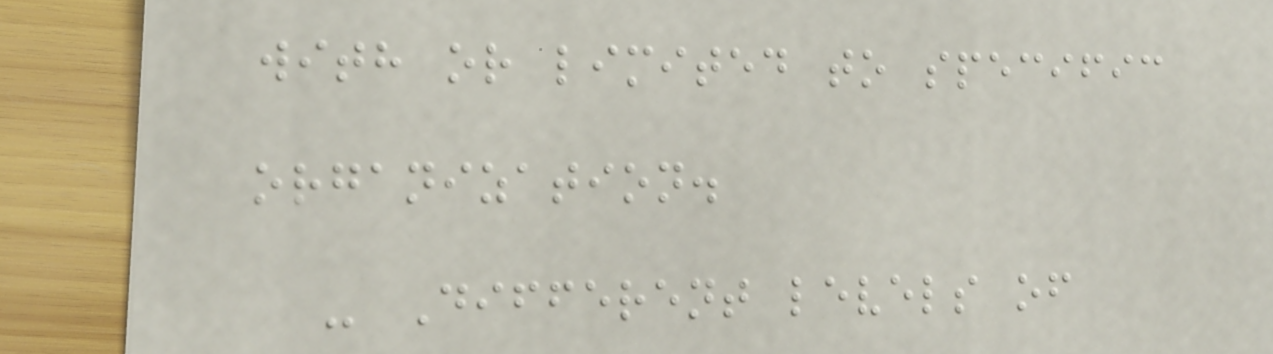with or limited to specific
organization.
- Different levels of
